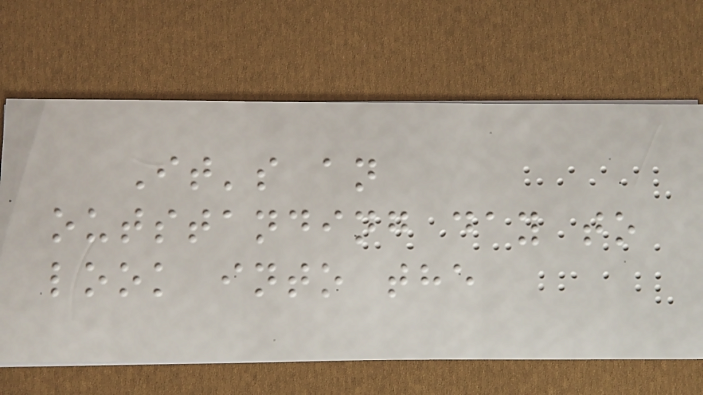It's an
outstanding day to
look into the
